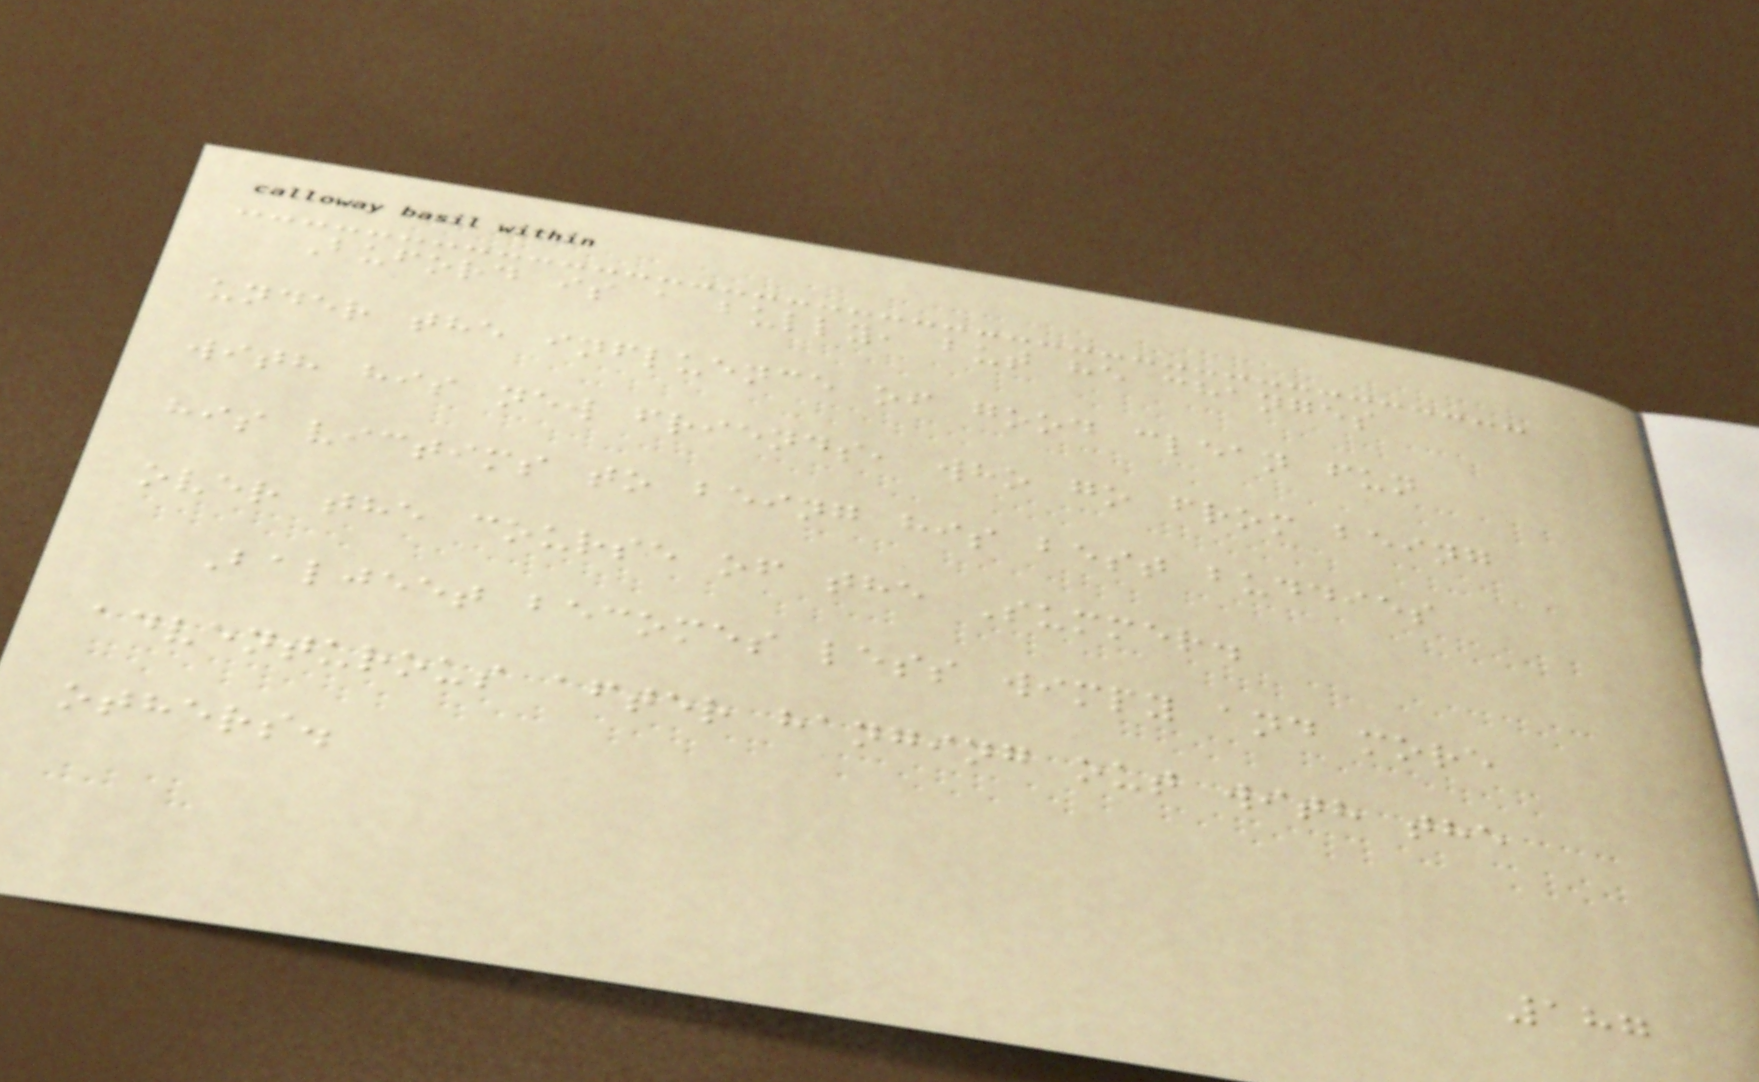Buford is a bully, but he changes
under the influence of good clean fun
with his new friends, who go from being
his victims to being his best buddies
over the course of the Summer.
Baljeet becomes less wimpy and more
adventurous after hanging out with the
others.
187
